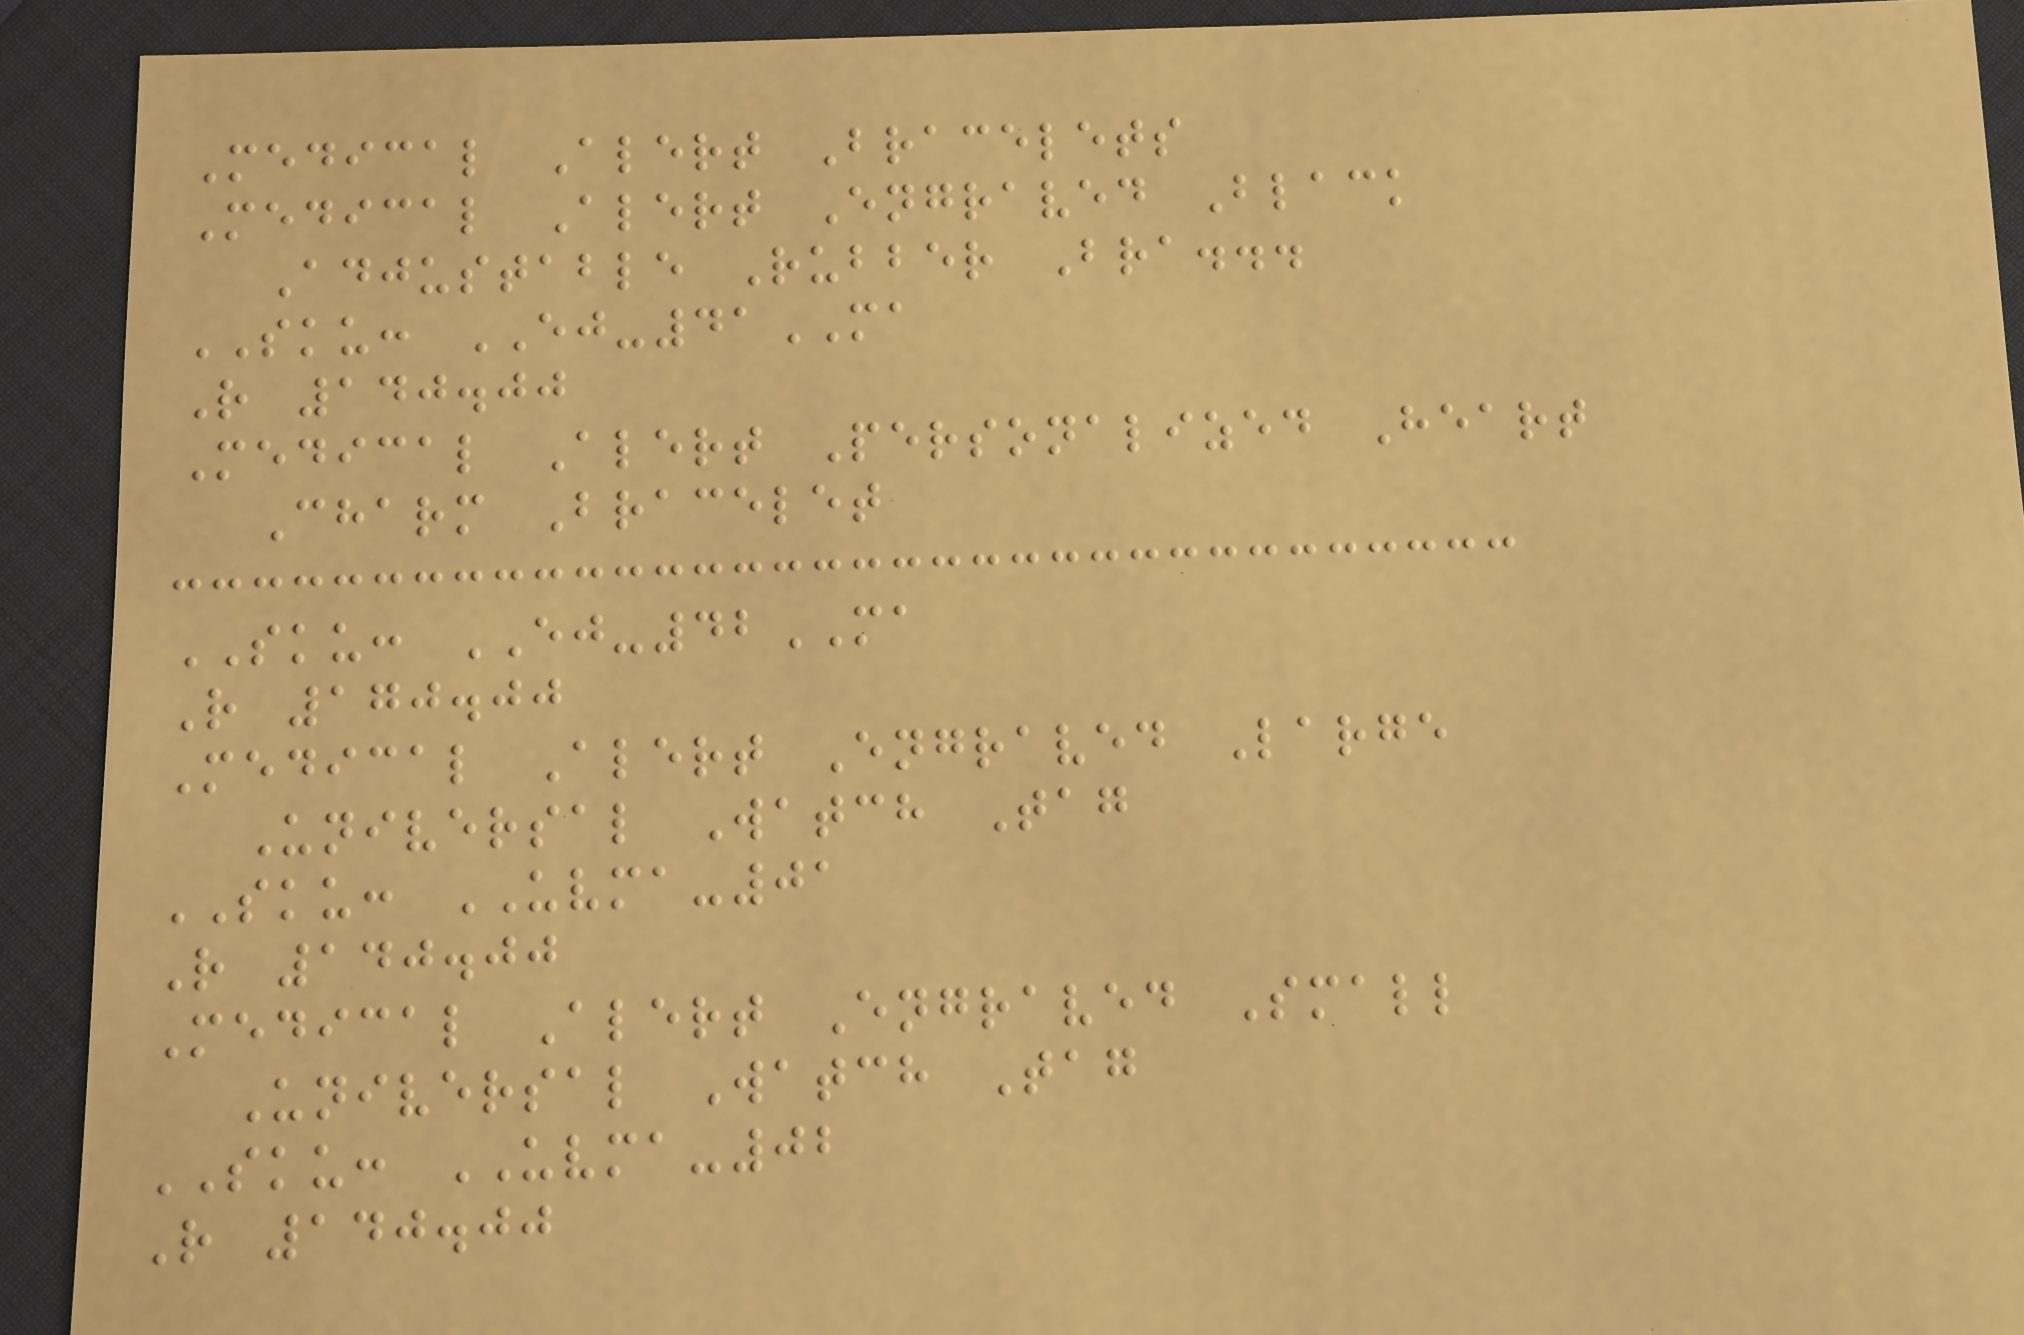Medical Alert Bracelets
Medical Alert Engraved Black
Adjustable Rubber Bra...
SKU: EJ-41MA
R 140.00
Medical Alert Personalized Heart
Charm Bracelet
SKU: EJ-42MA
R 170.00
Medical Alert Engraved Large
Universal Watch Tag
SKU: UVMA-01
R 140.00
Medical Alert Engraved Small
Universal Watch Tag
SKU: UVMA-02
R 140.00
